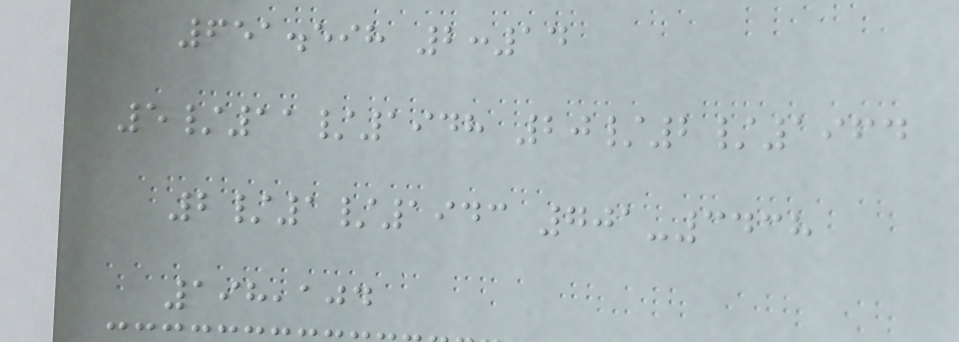651.598 2:14
5/11/1948 20/2/1964
2/1/1943 701-3438
198,104
